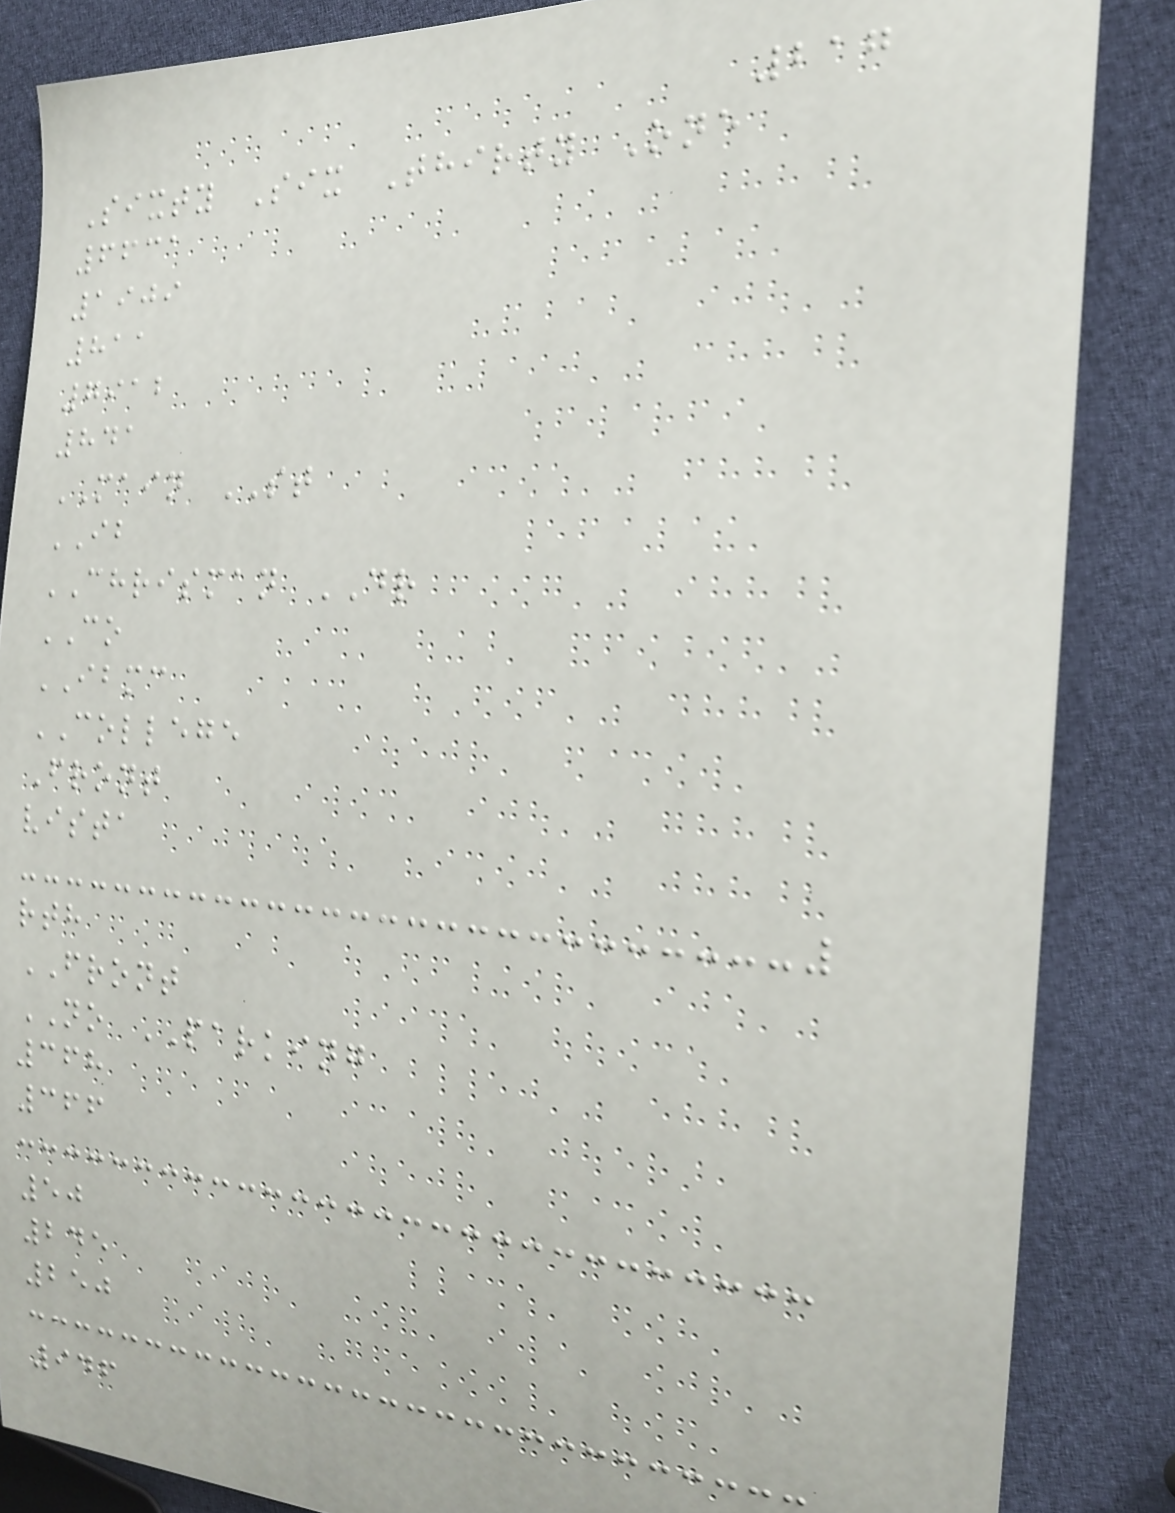217
Sixty Six Thirty One
6631
1909
811
7912
841
MAIN ST
IB
CHRISMAN DR
CO
IBMC
COLLEGE
Front
vista
rth
FRONT
NO PARKING
368
366
50
245
250
946
